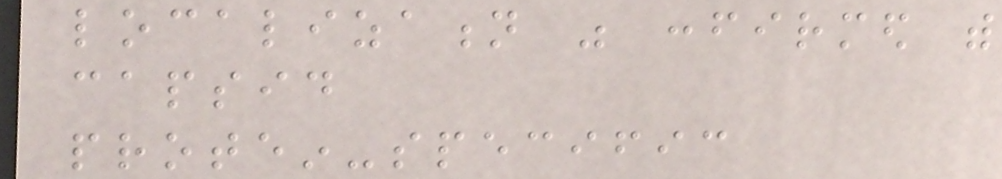localization was confirmed with
capsid
protein-specific
